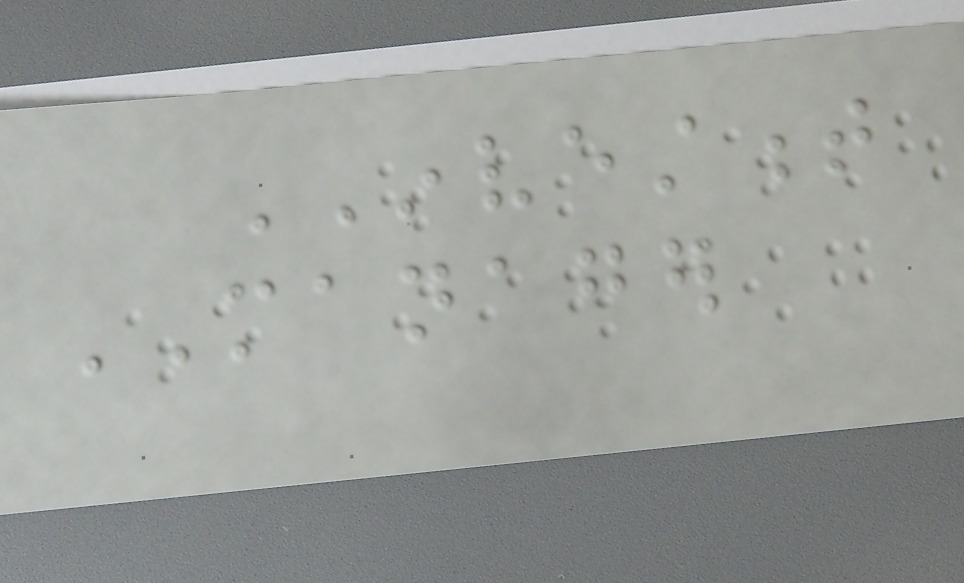INVESTMENT
MANAGER
